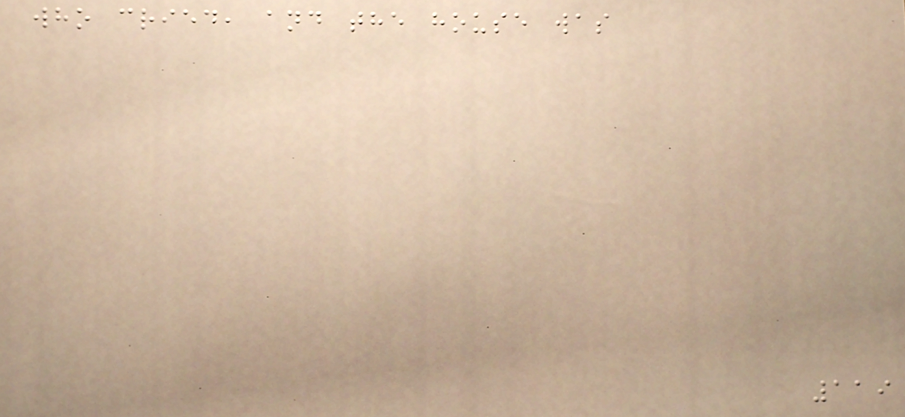who cried, and the house was
119
